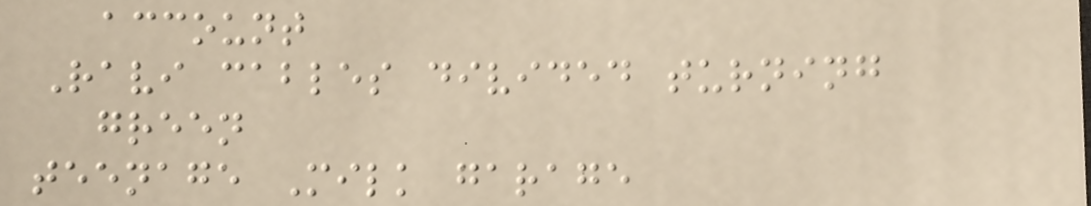account
Ravi cables divided turning
green
teenage Milk garage
